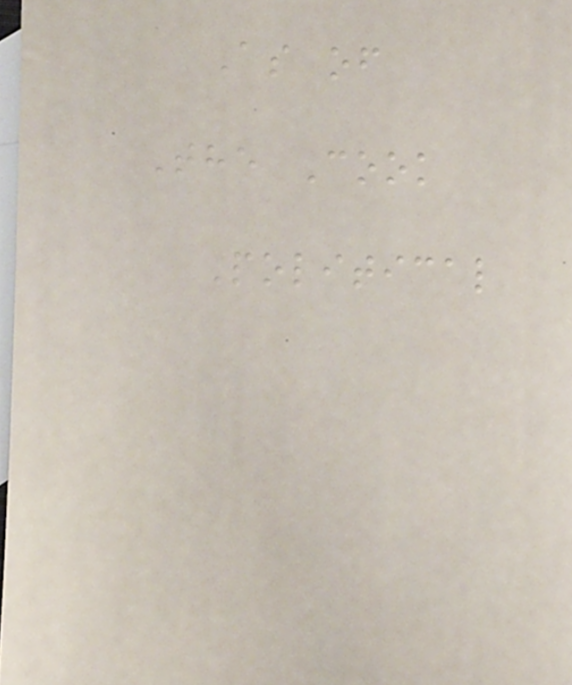As of
The Cook
Political
